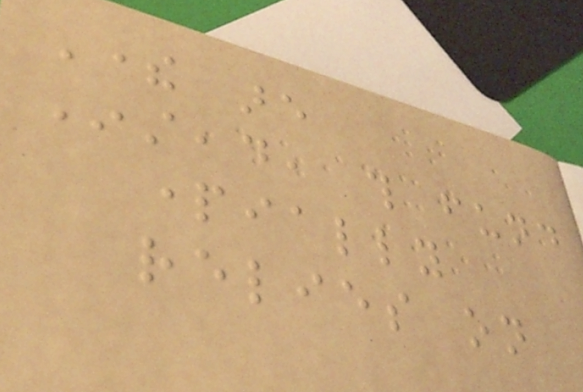There are
Instead, this fund
partially
relies on
